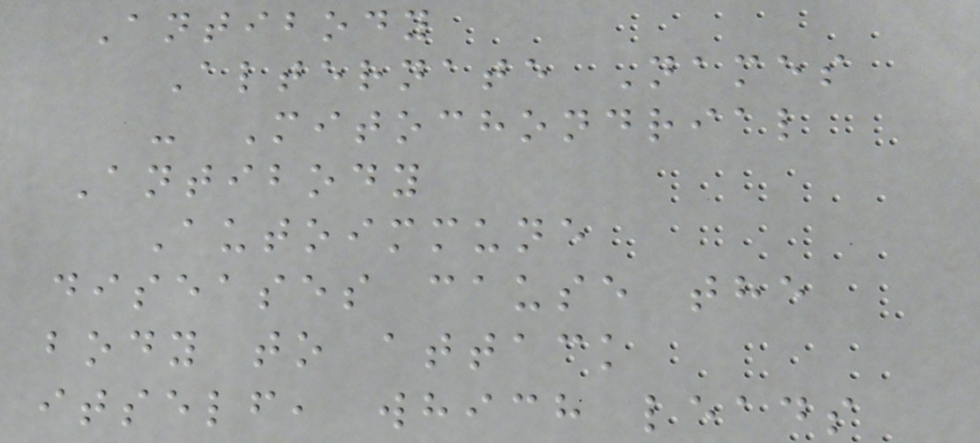Antibody
Alternate Names
- Mitochondrial
Antibody
Autoimmune
diseases cause the
body to attack
itself, which leads
